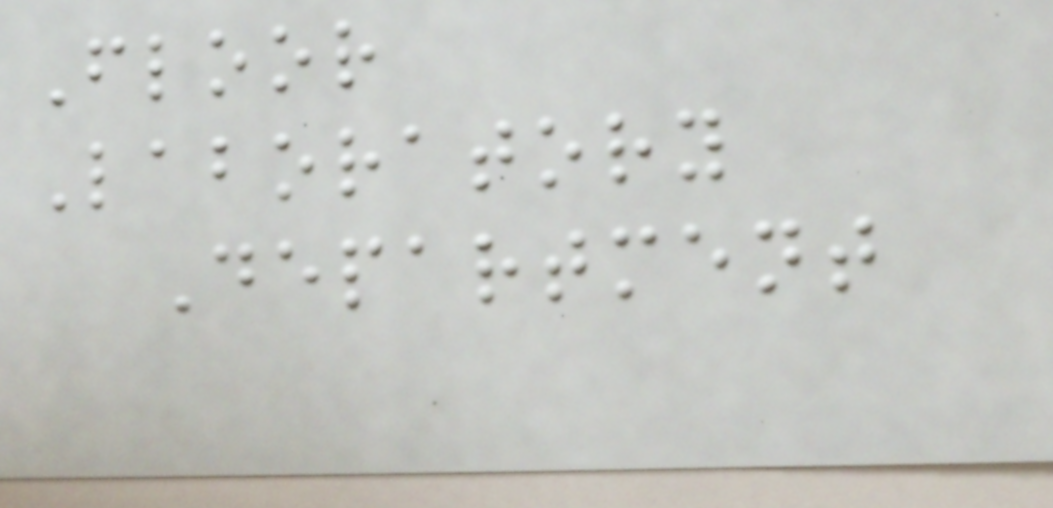Floor
Laboratory
Department
